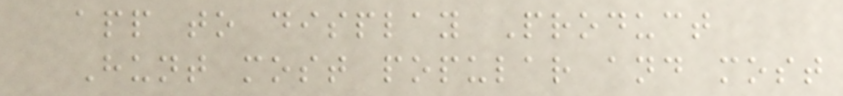app to display Product
Hunt most popular and most
